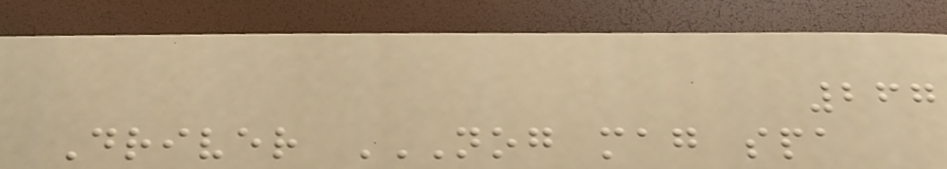267
Driver NOG MAG SPA
